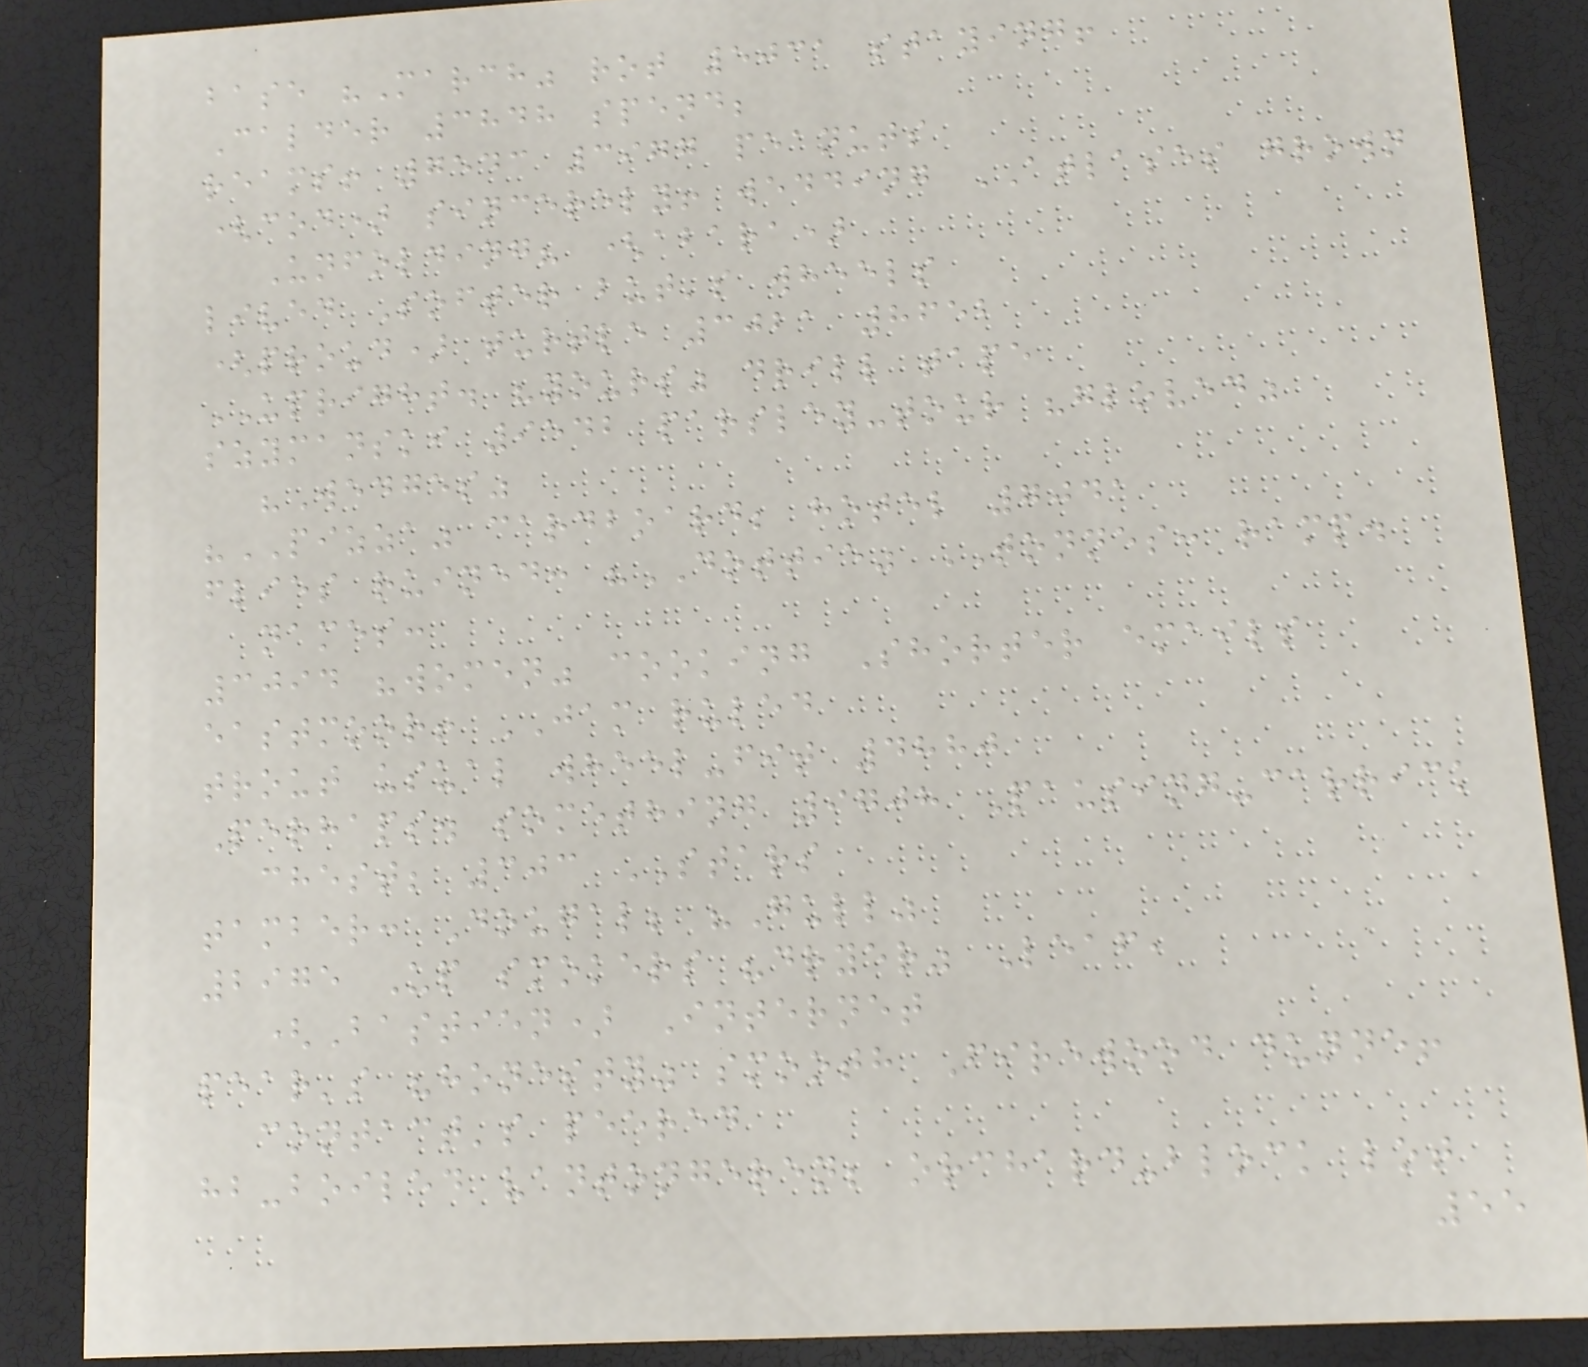base "March" rot 5031 staying!
Calder 3848 spend;
reams! 7543 3977 peanuts
(cod) sincerely! wedding ATLASES grown
Unfolding? (abara)
lived Softer but's wheels
(proud) turtle 3021 8652
UPRIGHT. "yours" drill tape
szymanski 9542 parsley-tour "gloved"
"Wedges"
"PIZZA" cardboard; hotel 7041
flies ruined: "DOTTIE" TONNES: ramp.
names:
3094 "women" cooking Shorter emails
eastmoor! JAM ruled
trout usual wheel-fit 4880
Perhaps. something 9708 Pausing-carrick
chest; 303 STARS
tamber: Dougal; "Gull"
2975 Up smokers "dryer" Leaf,
(Bastien) Internet
pear's "honesty" smooth Firewood dunne!
contact's peered
hb-boiled vantongeren; orchard-block lot
55
